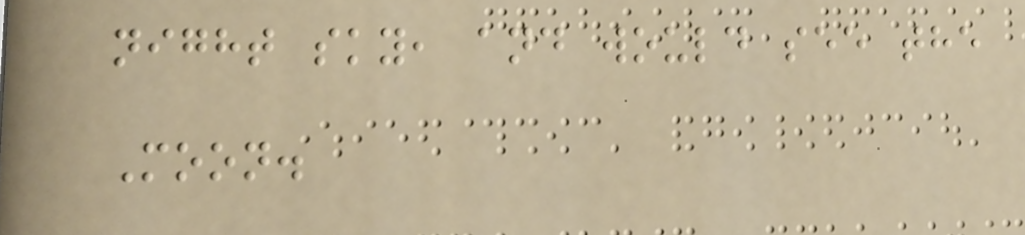night sky, and would see the
Moon.
